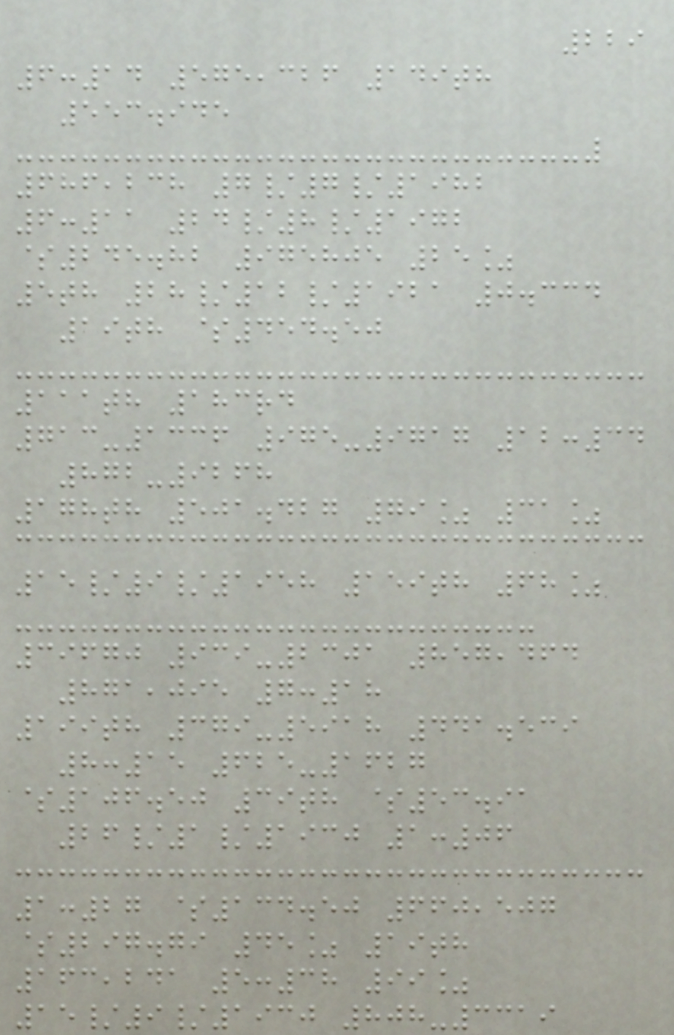229
6:14 575,326 149th
553.945
686,238 7/7/1982
6:11 24/8/1972
$245.82 975805 25%
5th 28/12/1921 0.334
19th $454.50
111th 183rd
713-1336 975-9717 12:34
872-9268
178th 501.427 79% 31%
15/9/1958 159th 68%
39670 939-2301 857,464
871,095 7:18
199th 379-5918 441.539
8:15 625-1627
$106.50 39th $53.91
26/1/1930 1:06
1:27 $134.50 660,507
$297.79 45% 19th
163,241 5:38 99%
15/9/1930 808-3319
